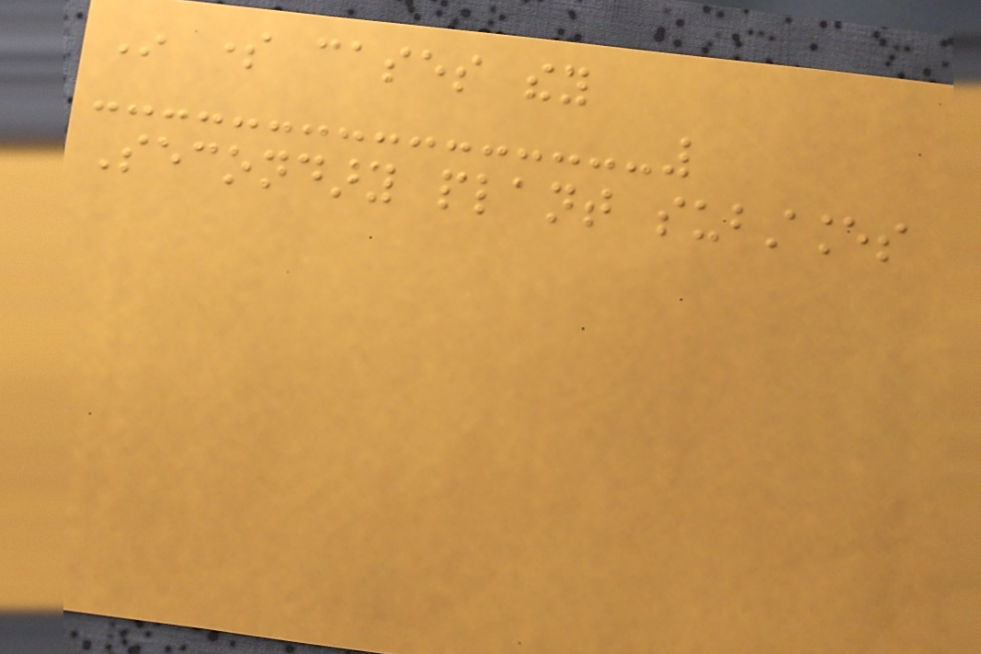In some cases they
Secondary plant substances
